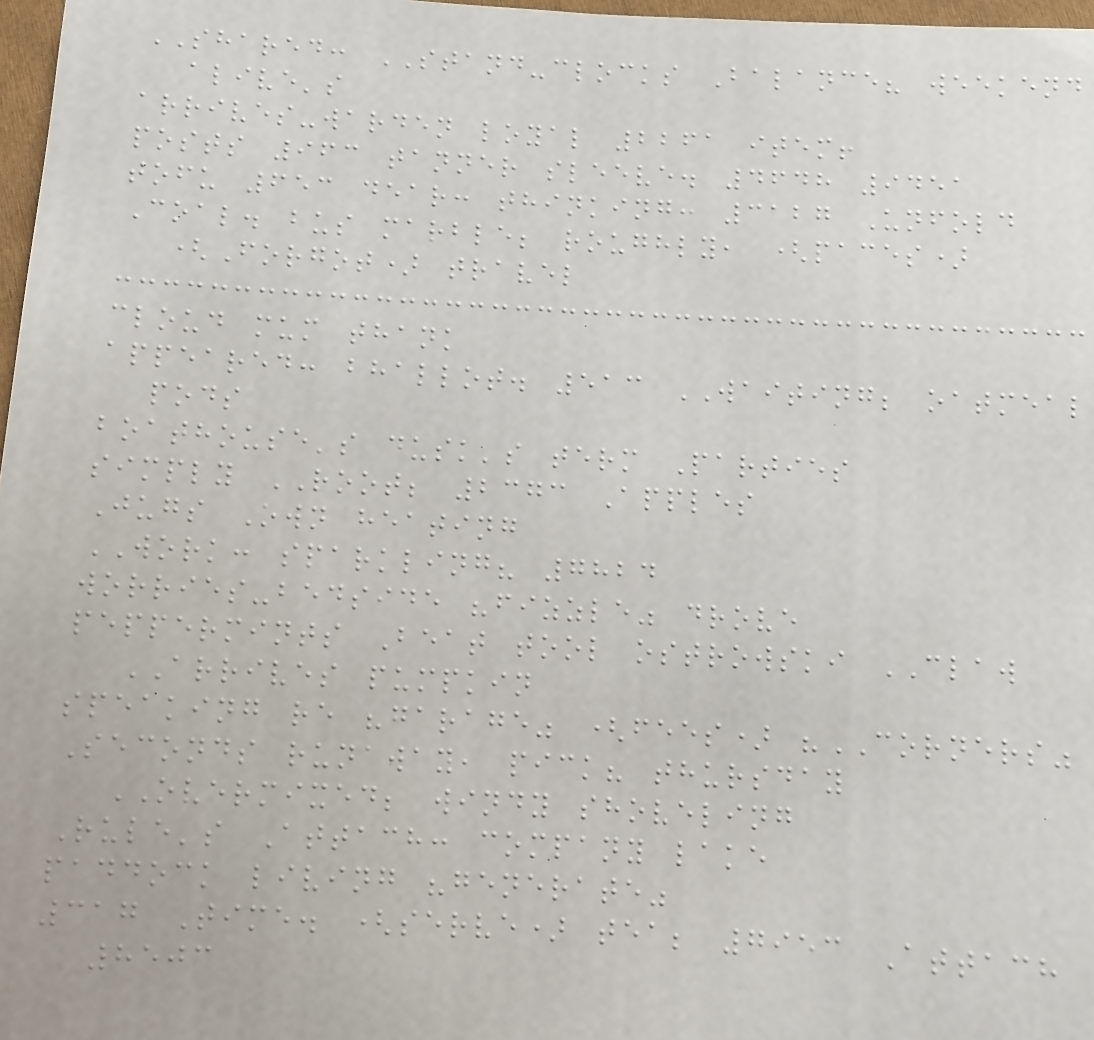SHARED: STAND-clocks Balance? weekend
alive's
arrives-warden loyal 2261 item!
posts 963 tanner sleeve. 4648 9451
tofu 653 dear: thinking: 3127 Unfold
Coal. bus marble; roughly, (paces)
(Forgot) travel
cloud mum thank
appeared: bhallot. 513 WAITING; oatmeal
pods
boathouse's dusk's term Parties
simply ROOT; 2373 Apples
Jugs Own heating
WORK: sparkling? 7824
worries-bedside "fizzle" drove
peppermints Beat tool ostrowski CLAW
ARRIVES pumpkin
speaking re "garage" (fees) "CORNERS"
Seconds runaway, pick? thursday
OVERMIXED; windy shoveling
Rule's Attach: company lake
paddock living "generate"
317 Time. (serve) tea; 7953 Attach
8503
